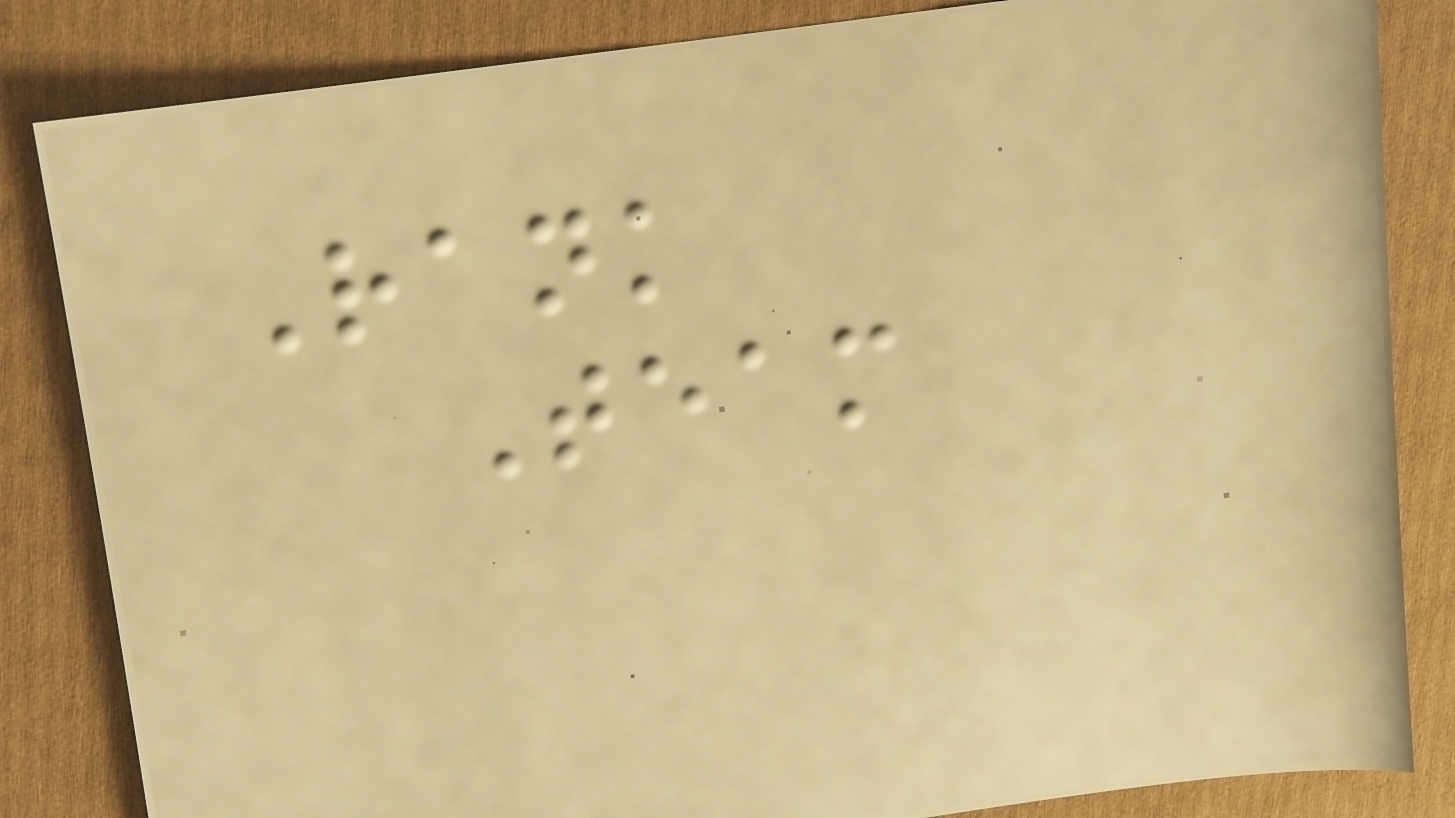Rank
Team
